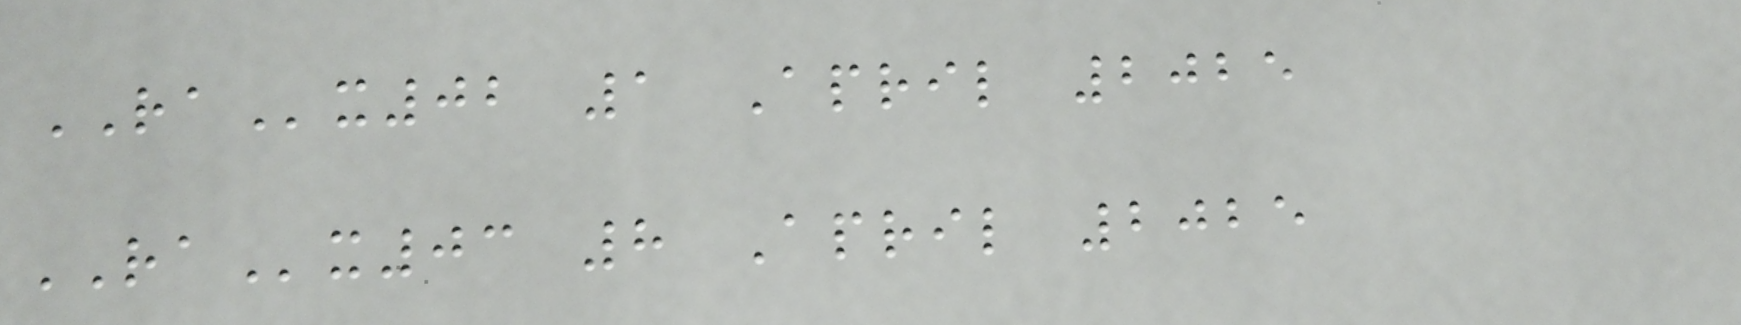RAx02 1 April 2025
RAx03 8 April 2025
